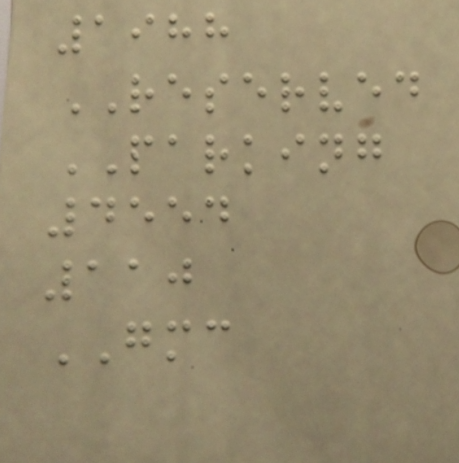1988
RESERVED
PARKING
4554
110
GMC
